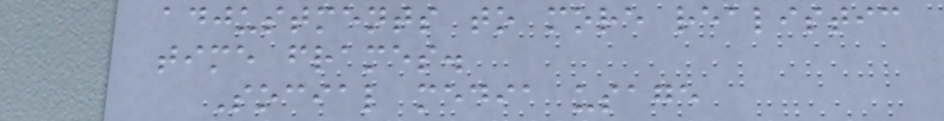adjustments to more realistic
time frames.
Social media usage
